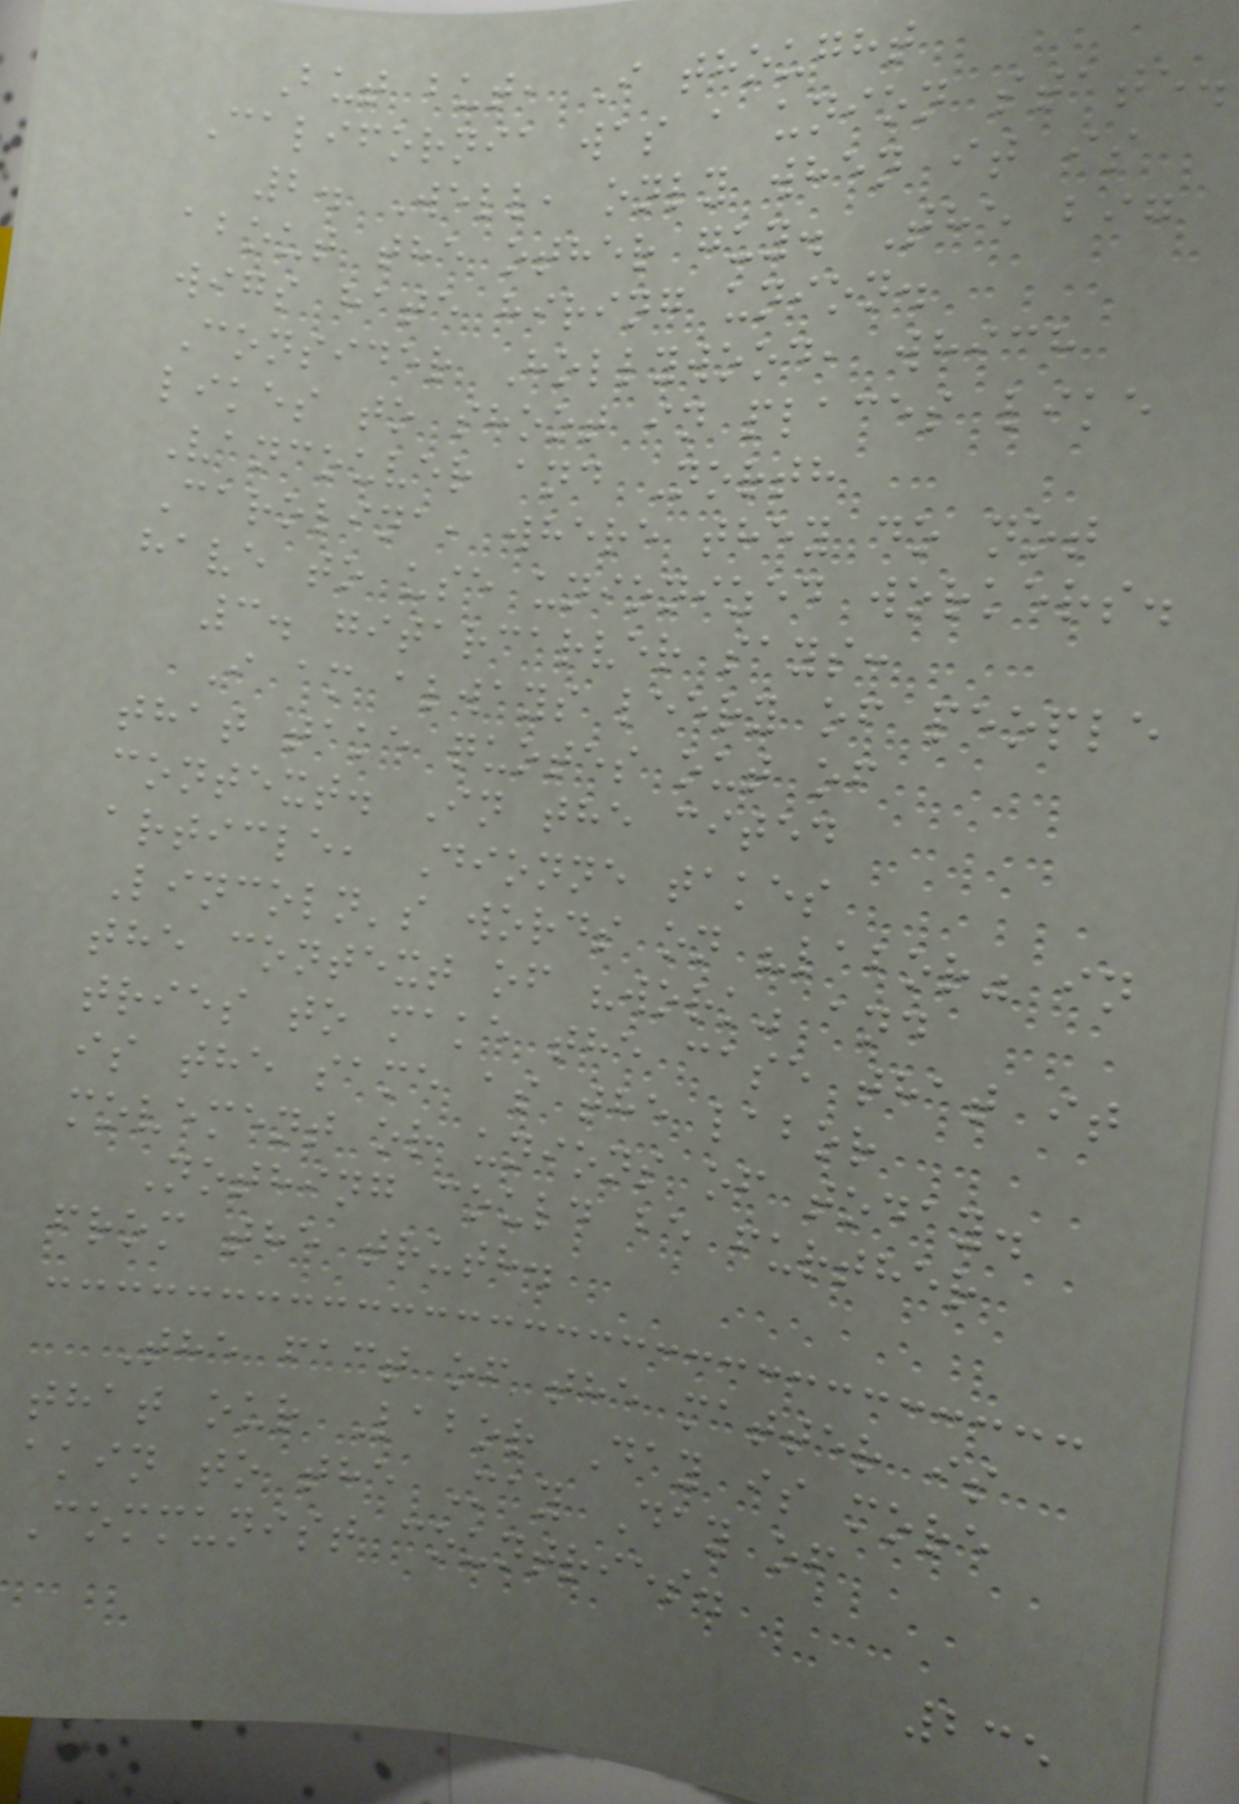But but, I thought
California was a union state.
2. Well, only when it is
about the other guy. The big
wigs hate hiring union.
Consider Hollywood, which
likes to shoot in places like
Vancouver and North
Carolina, where they do not
have to use unionized workers.
3. gitarcarver says:
I am always leery of people
that take quotes out of
context. In the cited
article, Dionne takes
Lincoln's words on "labor" in
the context of "work" and
tries to make the case that it
is the same as the labor
movement or unions of today.
Nothing could be further
from the truth.
The fact of the matter is
that our Labor Day is more
akin to the May Day of
Communist countries.
235
